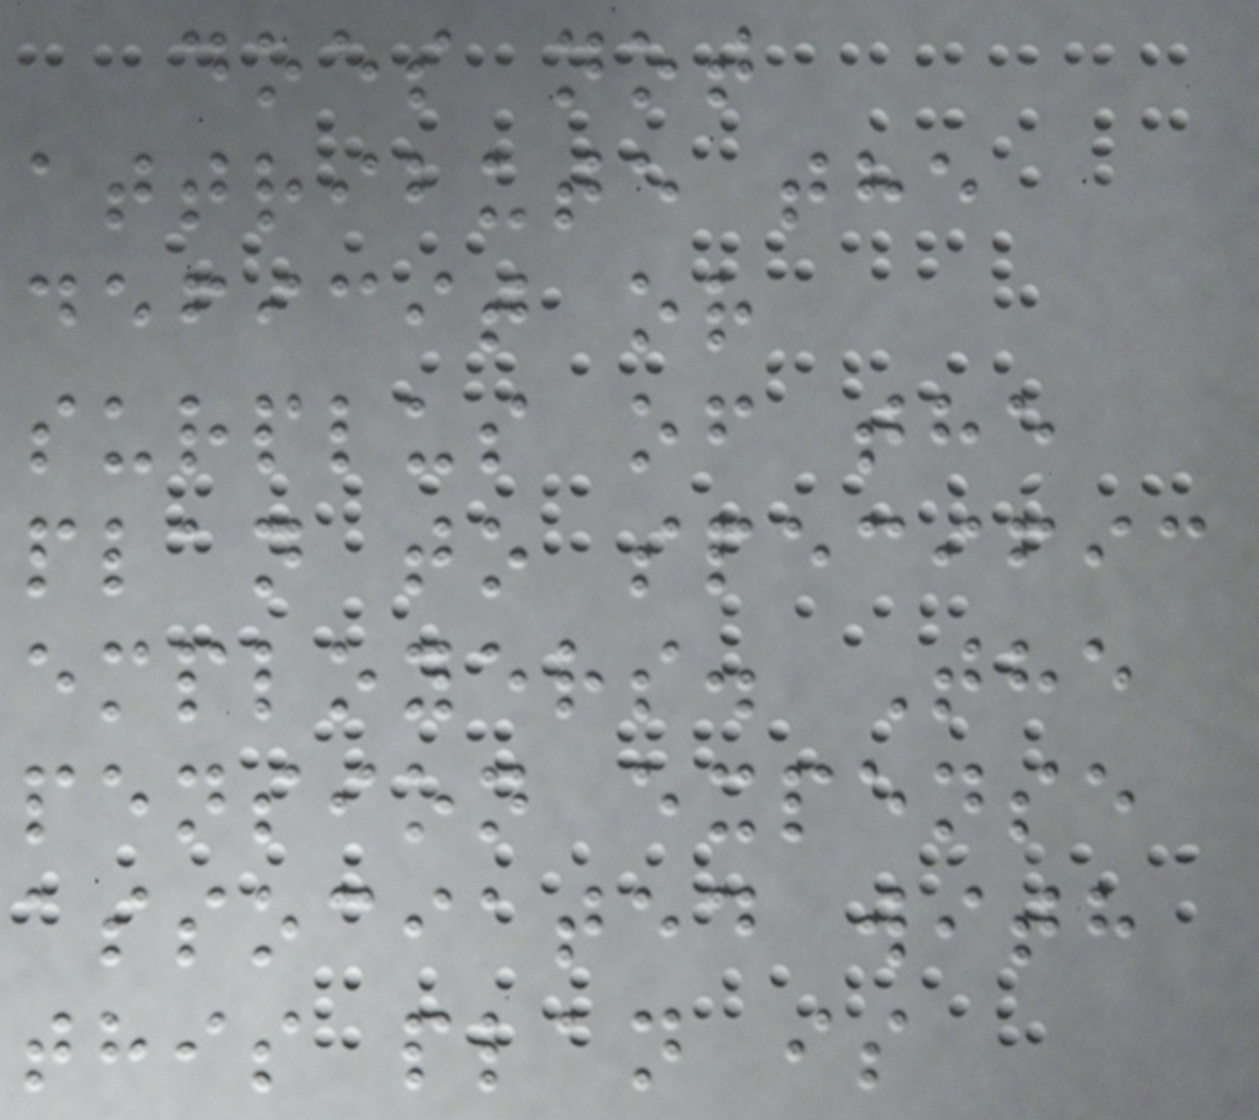does not
attribute the
deficit or
surplus of the
plan to specific
employers. The
pension expense
associated with
this plan is
